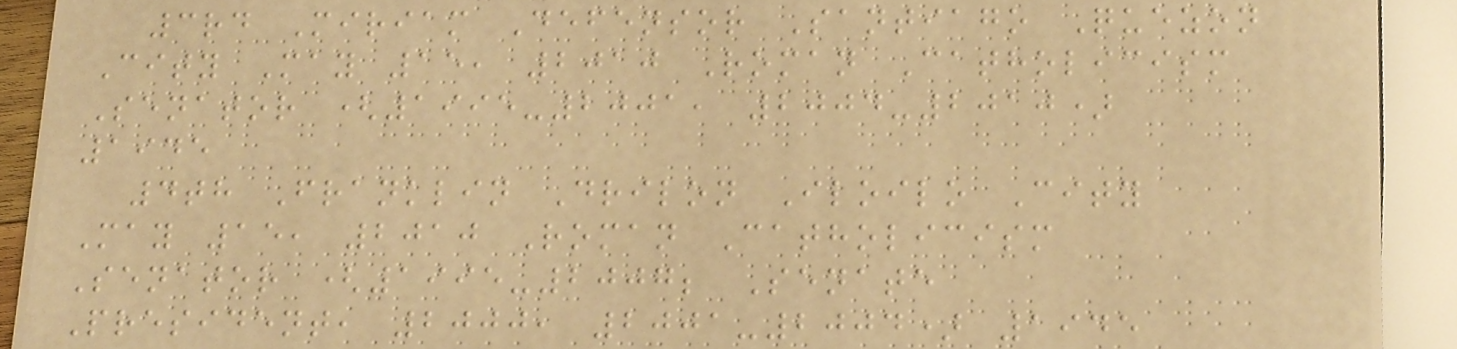3rd Miriam Defensor Santiago Quezon
City May 15, 2010 Roman Catholicism
Senator (1995-2001, 2004-2010)
1945
4th Franklin Drilon Iloilo City
May 15, 2010 Roman Catholicism
Senator (1995-2007; Senate
President, 2000, 2001-2004) 1945
